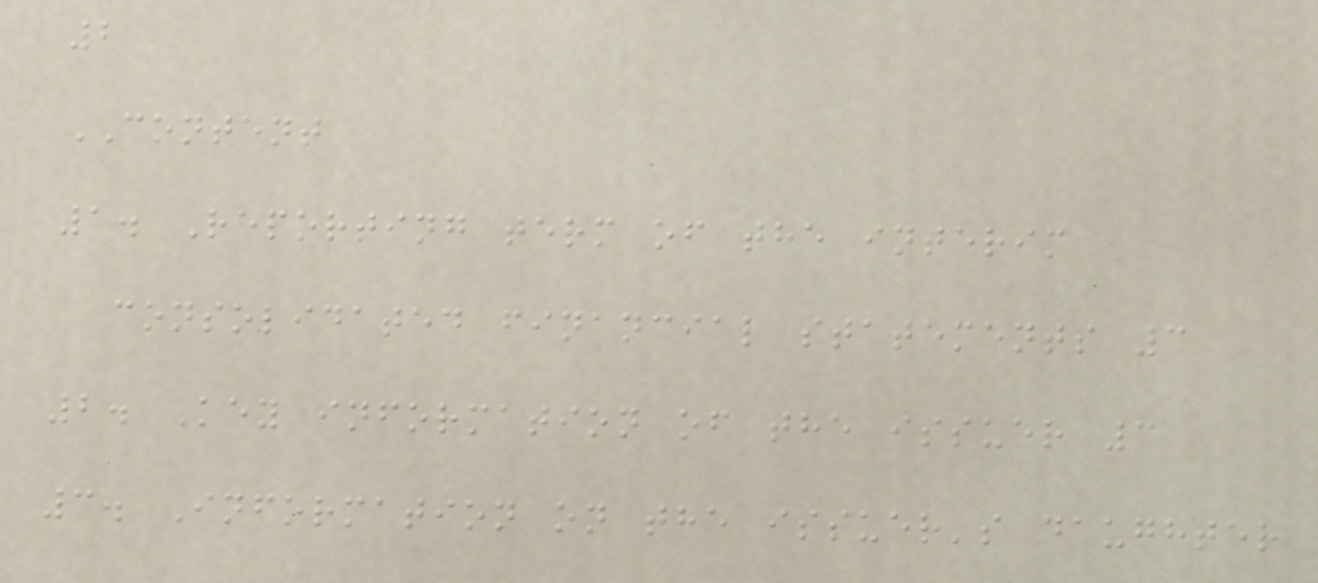2
CONTENT
1. Reporting term of the interim
consolidated financial statements 3
2. Key information of the issuer 3
3. Information on the issuer's daughter
